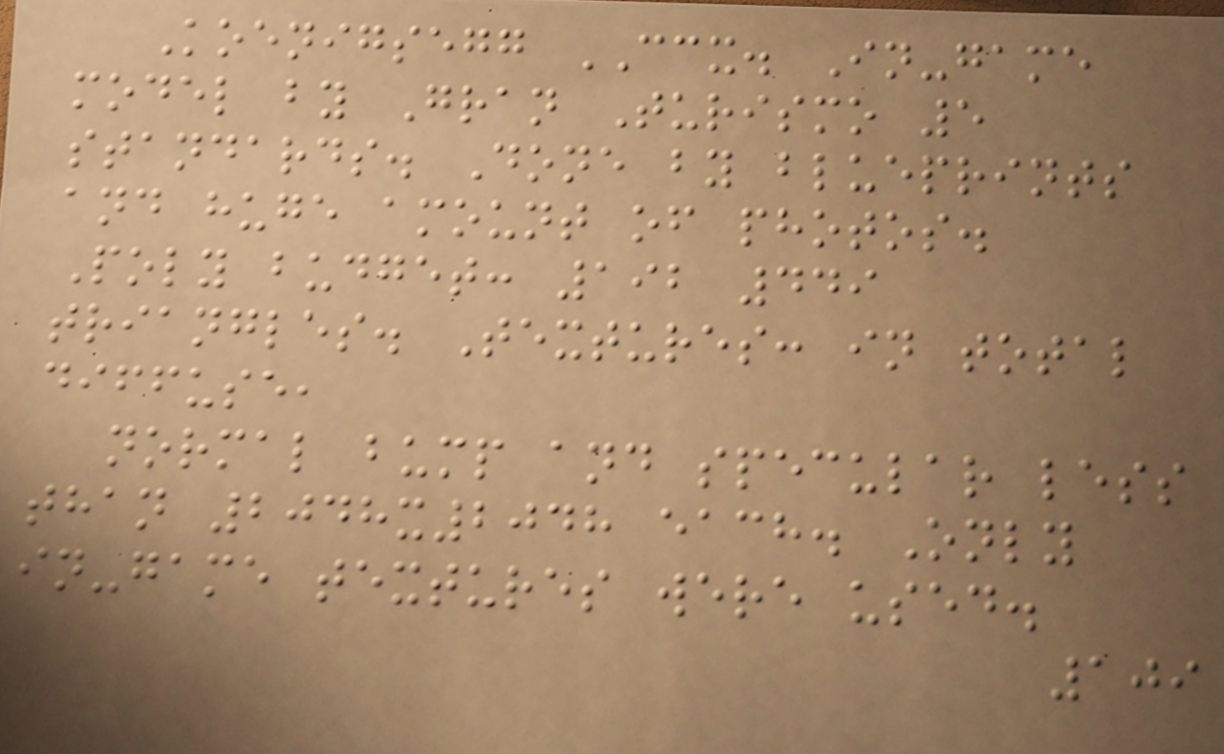Koenigsegg CCX. In-game
model by Gran Turismo 5
standards. Done by blueprints
and huge amount of photos.
Poly budget: 192 449
triangles. Textures: in total
diffuse,
normal bump and specular less
than 2048x2048 each. Only
in-game textures were used.
109
